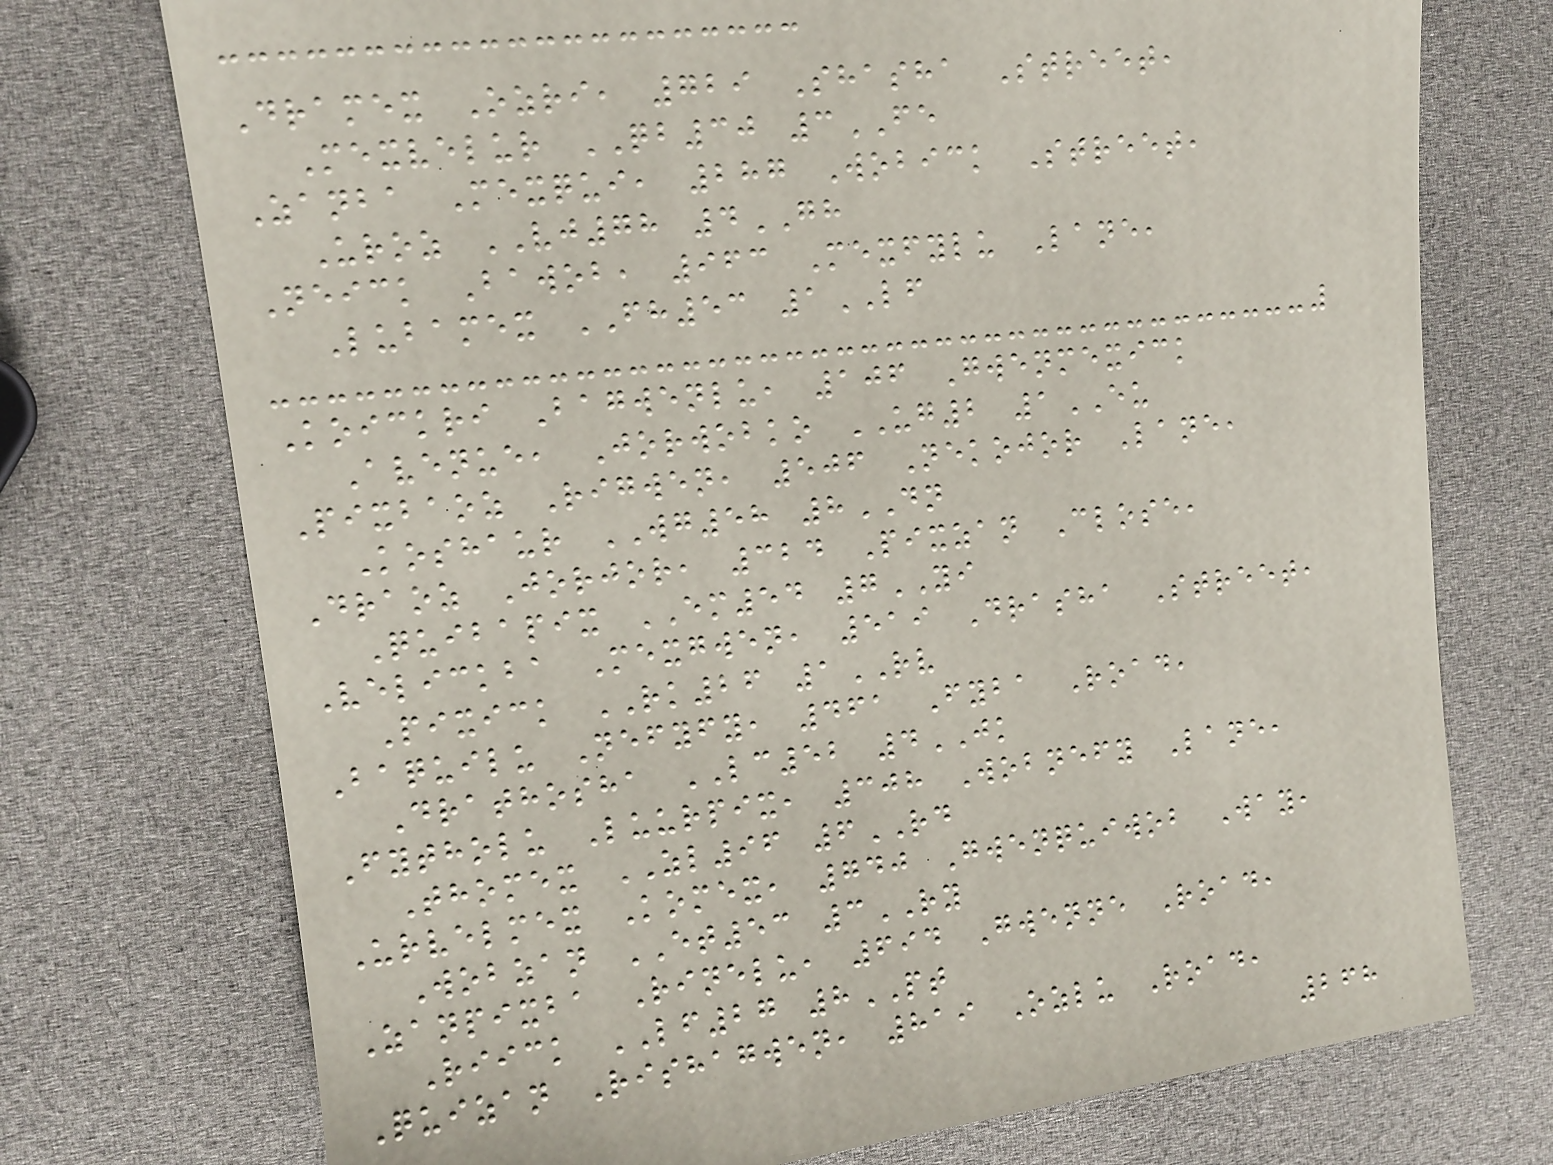Dramex Ozri, 729 Shasha Street,
Mexvelur QB30 3FE
Zanba Mexqui, 287 Wobick Street,
Uroz VJ78 4GH
Neick Bawob, 963 Mexfylu Lane,
Lubamex FH53 1LF
Koickri Bagwenlu, 106 Gwenmexick
Avenue, Jorwobko UG2 1EU
Pixbaoz Rigwen, 506 Nekojor Lane,
Koshaur WG58 8DN
Draoz Jorjor, 324 Pixzan Close,
Quibapix EM54 7YI
Velickba Mexgwen, 519 Drasha Street,
Pixick RK26 1RV
Baquilu Nefyfy, 461 Fyba Road,
Drathosha LC52 4JK
Fytholu Luurpix, 308 Wobnefy Lane,
Thomex ZL96 6RD
Urvelmex Komex, 740 Gwenquiwob Way,
Wobzan ET53 3RY
Zanpixba Rinelu, 694 Gwenne Road,
Riick LF27 8PT
Quizan Rishagwen, 819 Ozlu Road,
268
